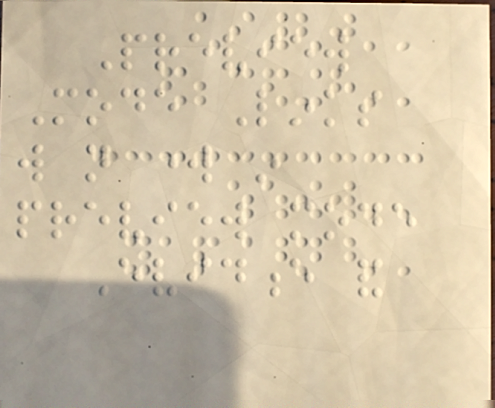Preview
Mode Links
will not work in
preview mode
Evidence and
